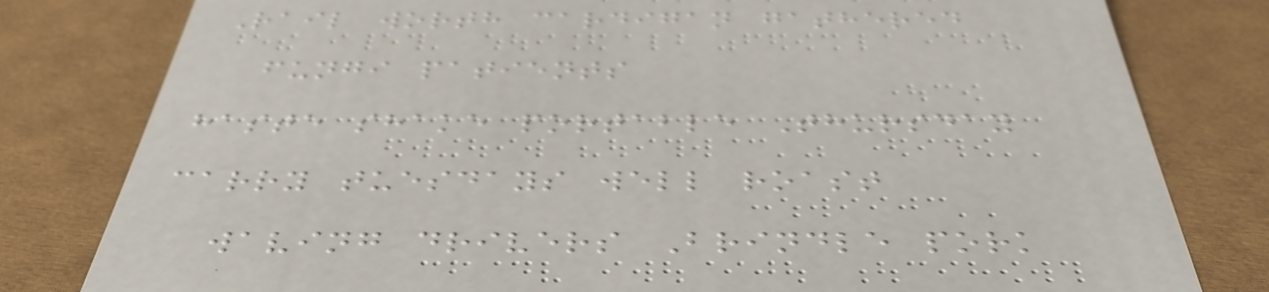Rail worth cardigan gathered
fungi patients
haste shake portable Thursday
carry tuesdays well roast
waving drivers Brindle pork
